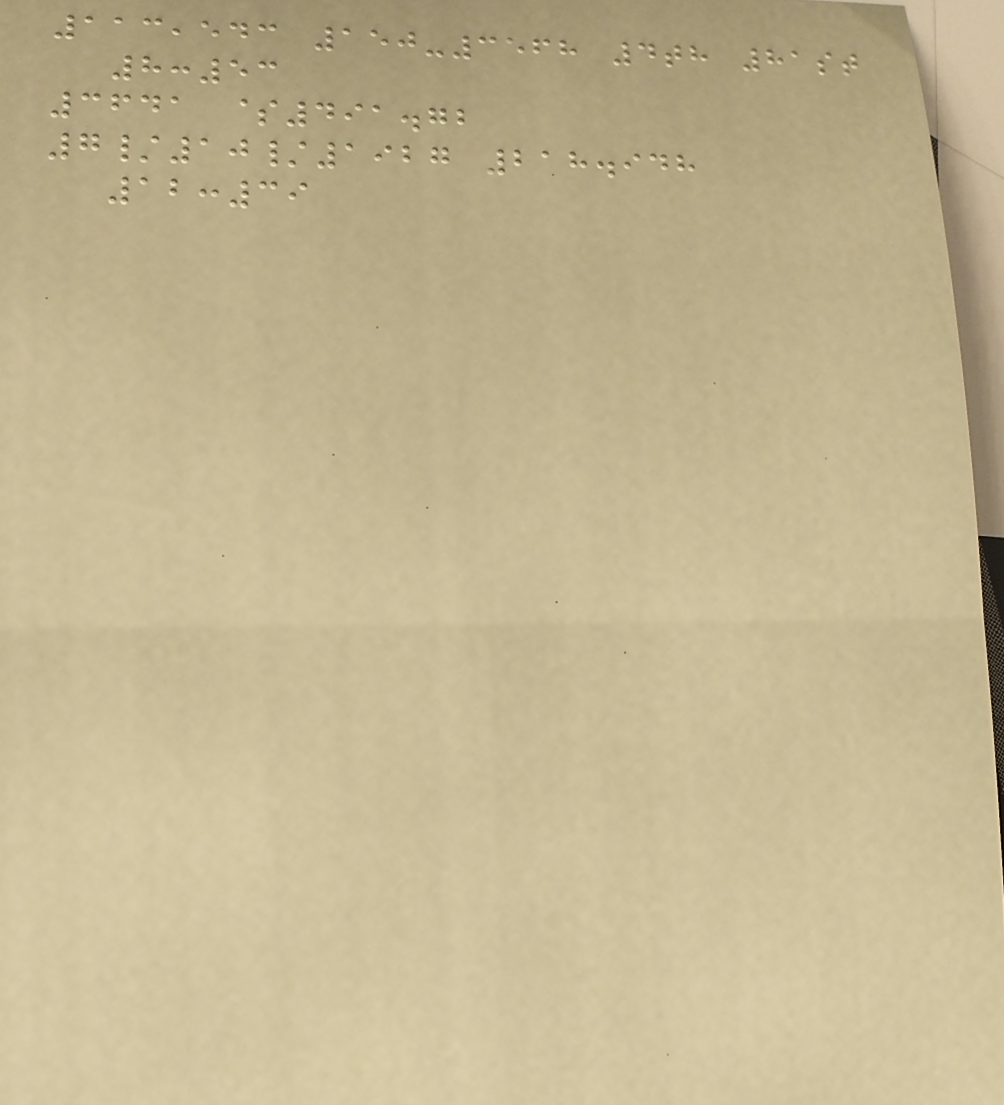113,543 150-3568 4th 81st
8:53
3641 $491.72
7/10/1927 218.948
12:39
